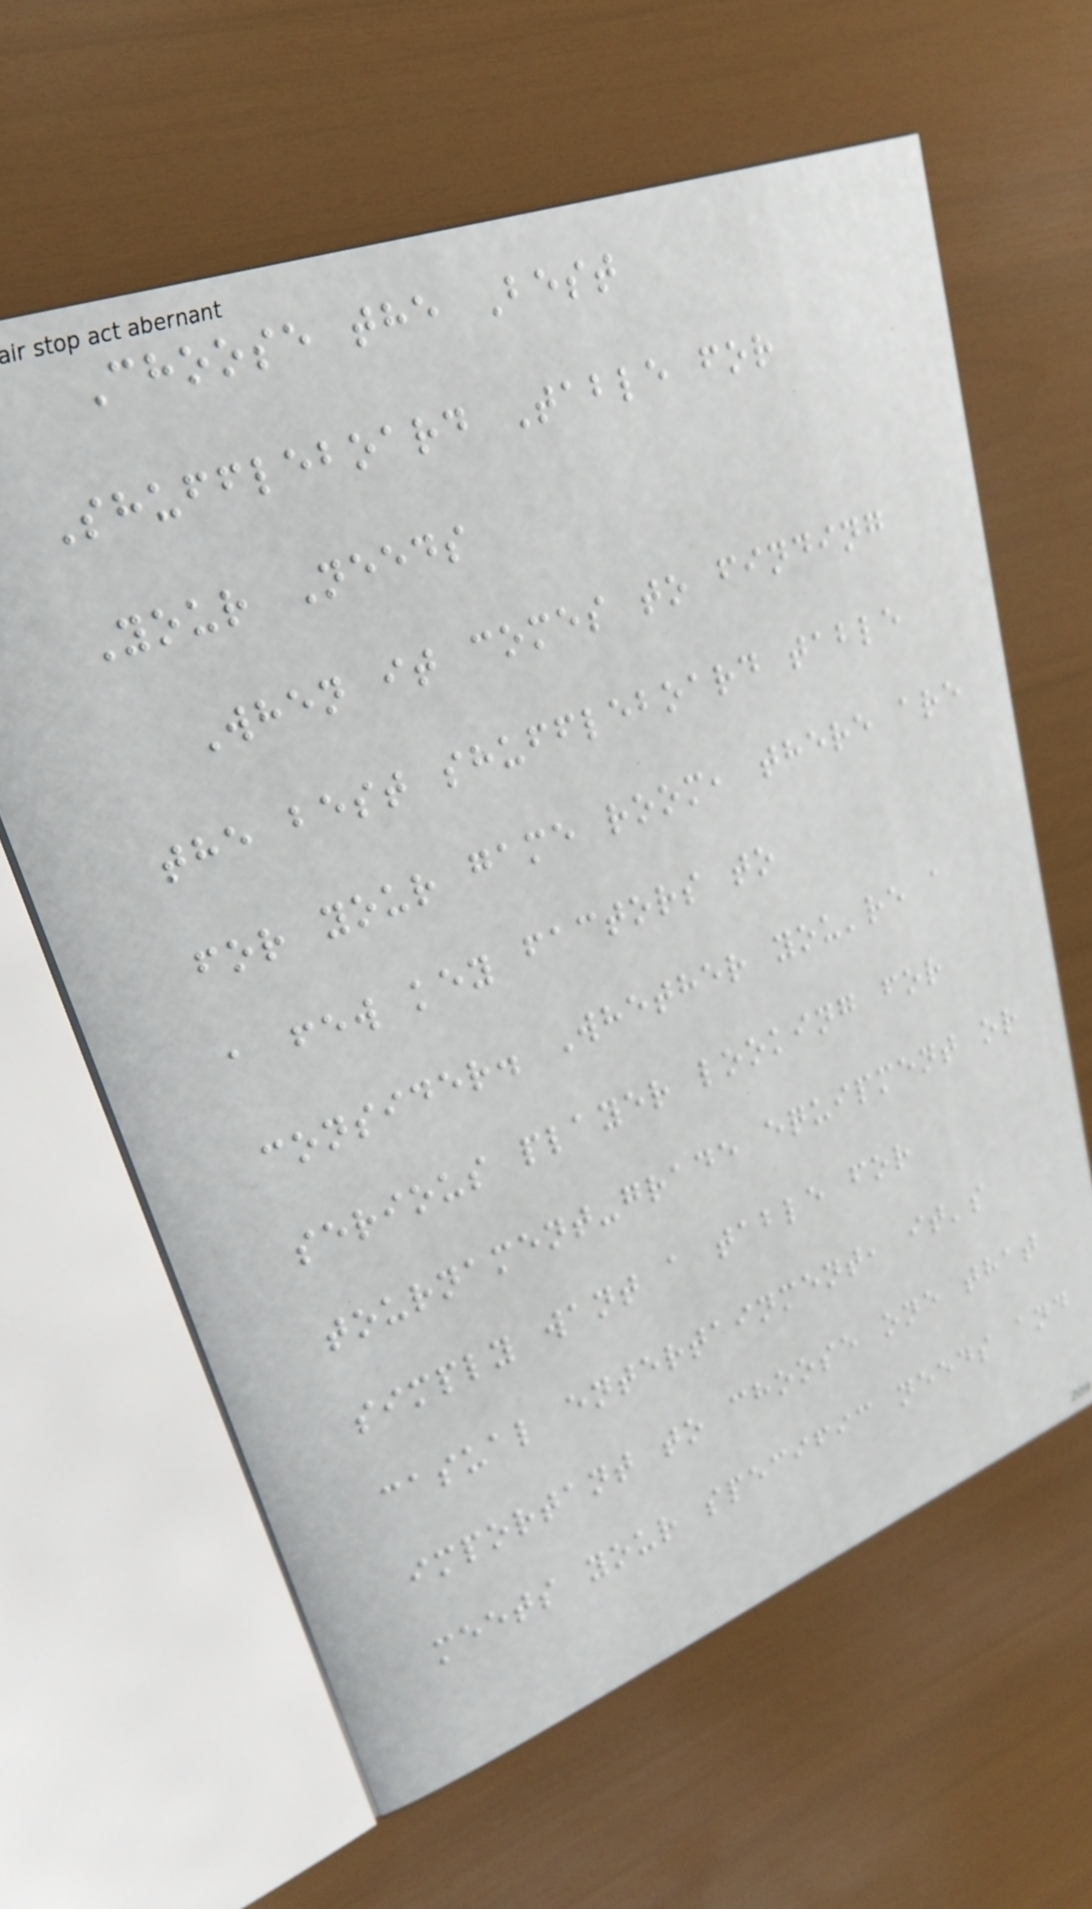Choose the Best
Shuffleboard Table for
Your Needs
When it comes to finding
the best shuffleboard table
for your game room, there are
a few key factors to
consider. Whether you're a
serious player looking for
tournament-grade equipment or
simply want a table for
casual entertainment, it's
important to choose one that
meets your specific needs and
